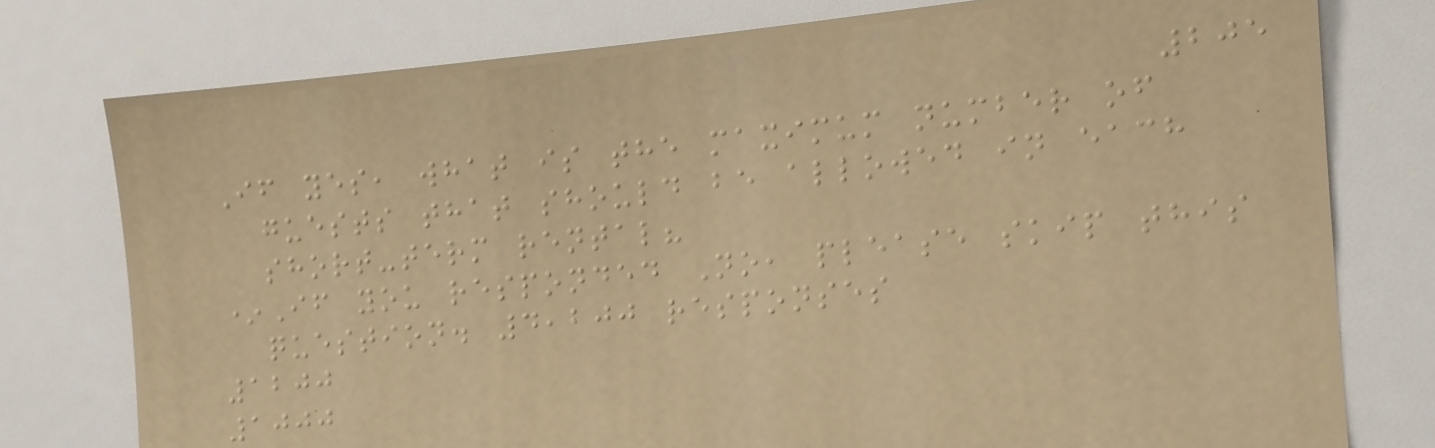205
If yes, what is the maximum number of
guests that should be allowed in each
short-term rental?
*If you responded No, please skip this
question. 4,200 responses
1200
1000
